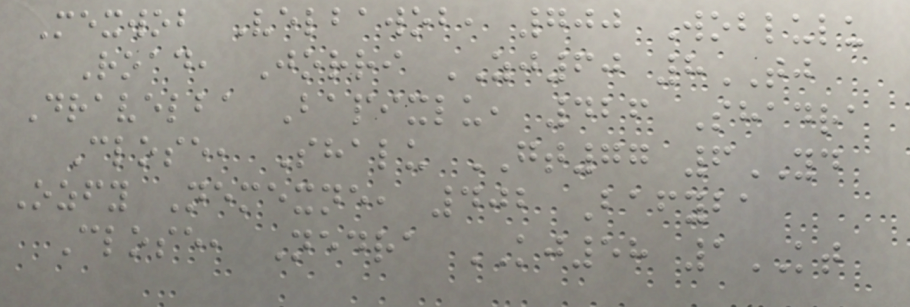Mexwob Velbawob, 700 Woblulu
Road, Jorri ZJ60 8TJ
Dravelba Bapixlu, 426 Shadra
Close, Shalu GT77 6YD
Ozfy Nemexne, 402 Bafyba
Close, Nedra KJ58 1KT
